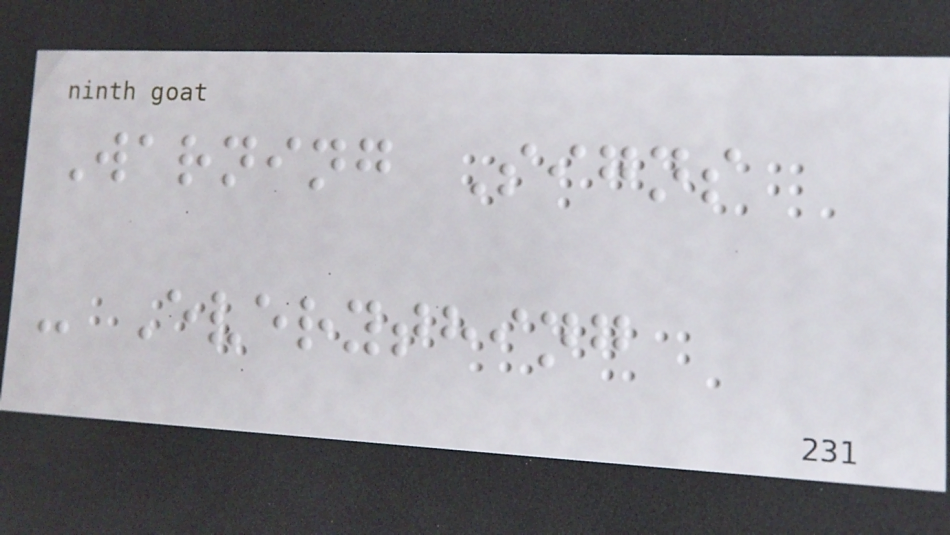Warning Signs
- Everything
